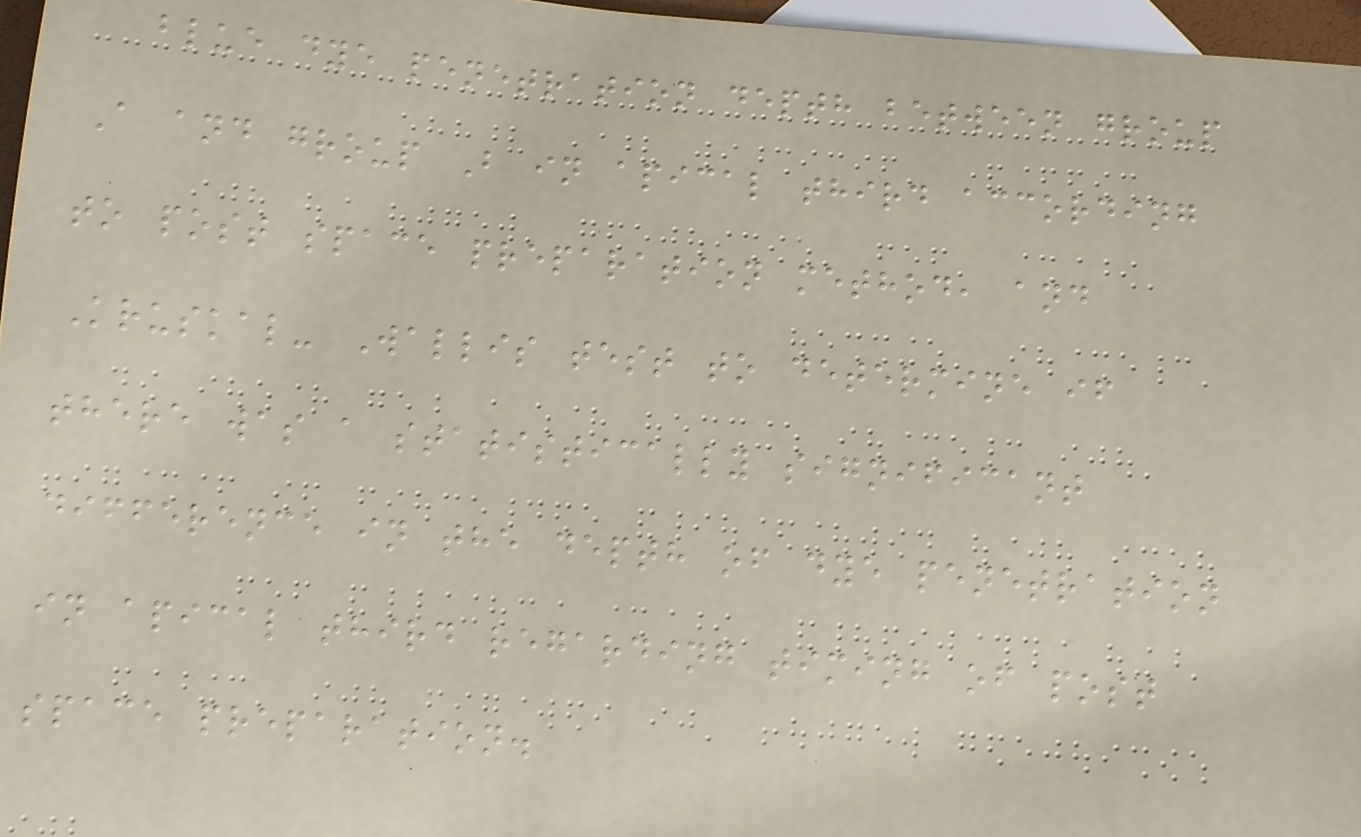blue dye penetration depth between group
A and group B in apical third according
to post space preparation method, and
Kruskal- Wallis test to determine if
there was a statistically significant
difference in the depth of dye penetration
in apical third regarding timing of post
space preparation.
